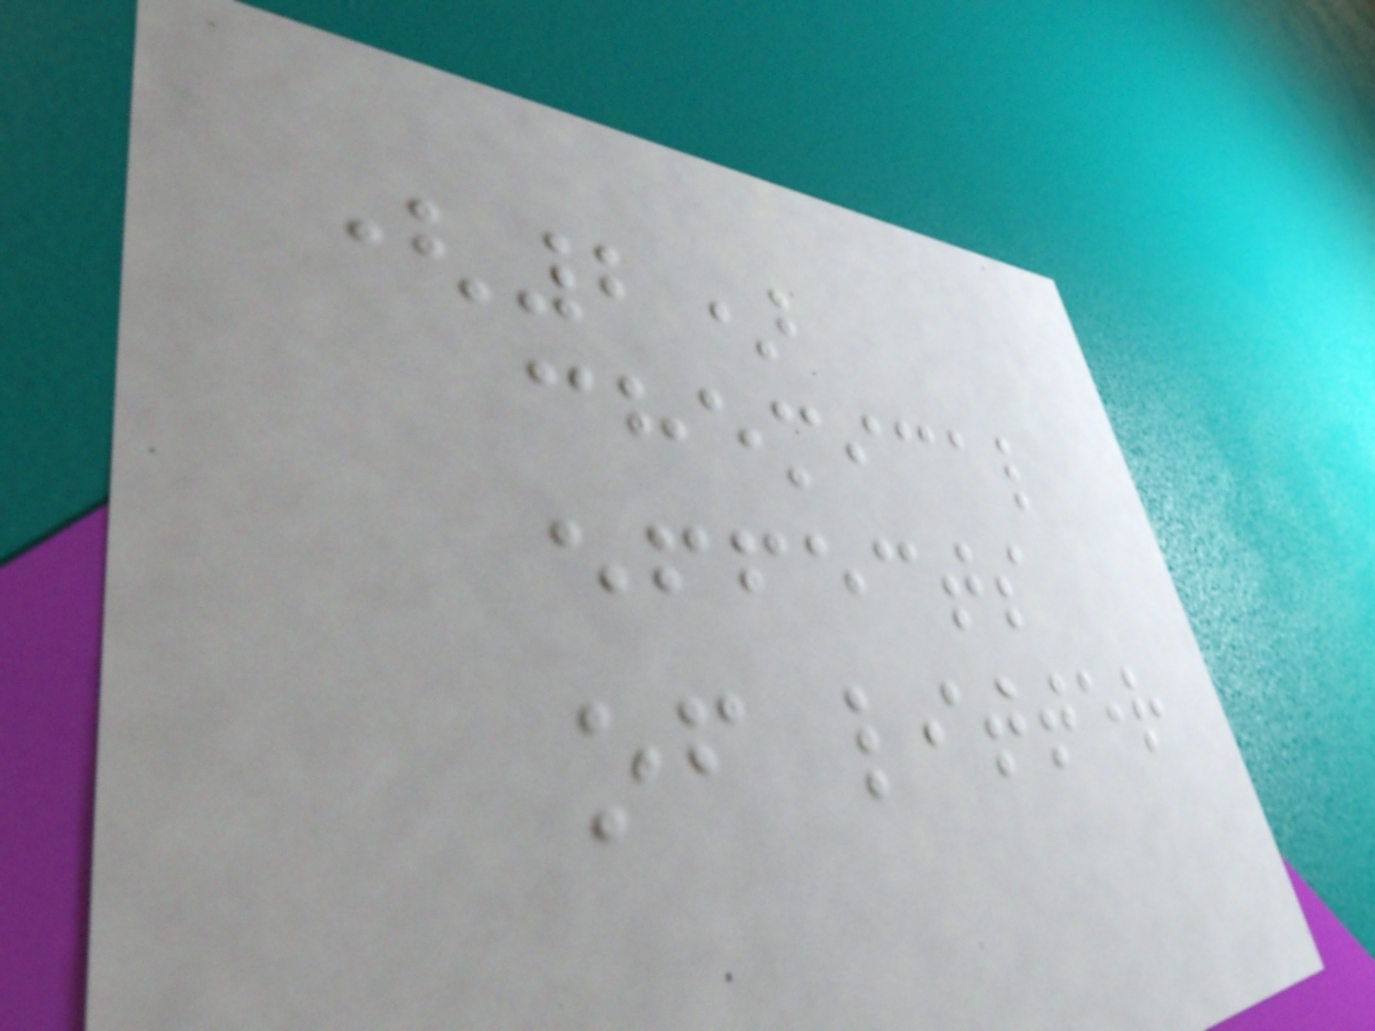(2)
chemical
effects
of litter
